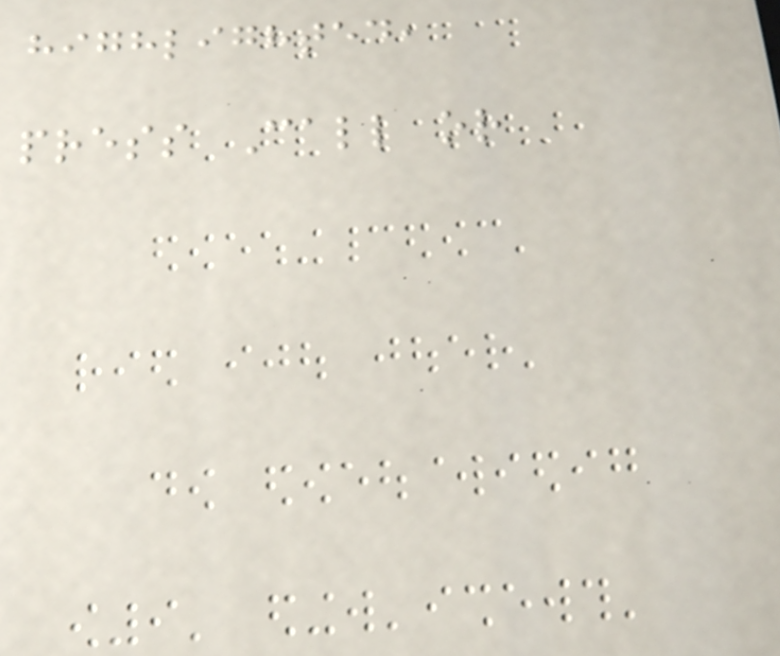highlighted,
press Call or
